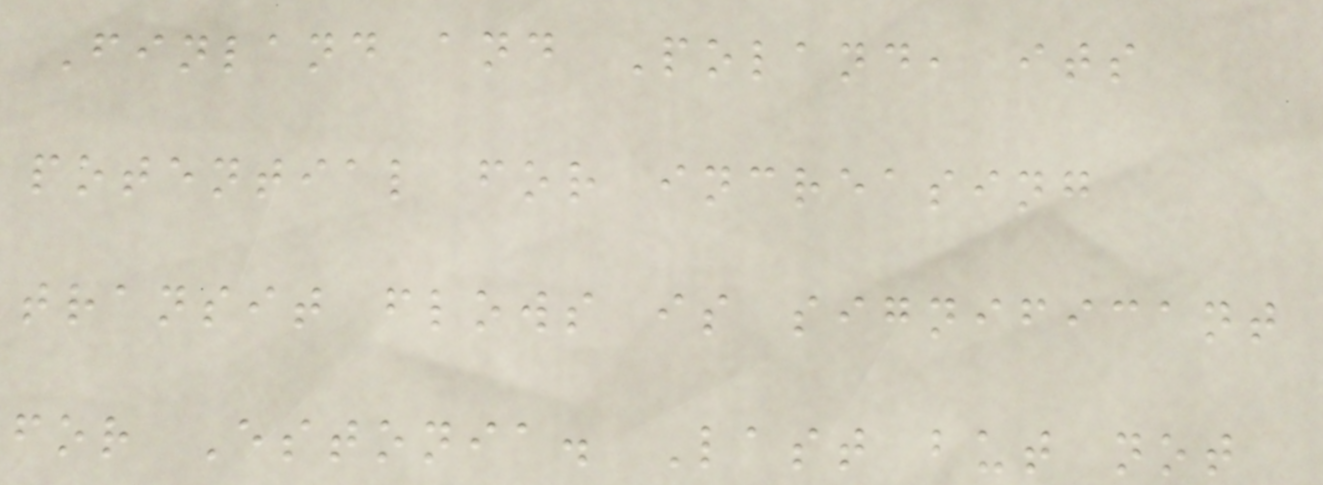Finland and Poland, its
potential for increasing
transit flows is significant
for Estonia. Last but not
